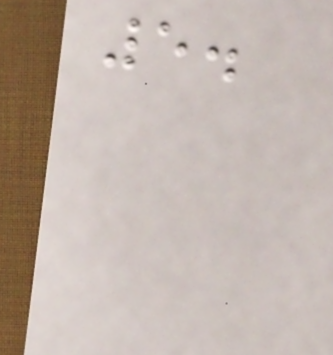5.
